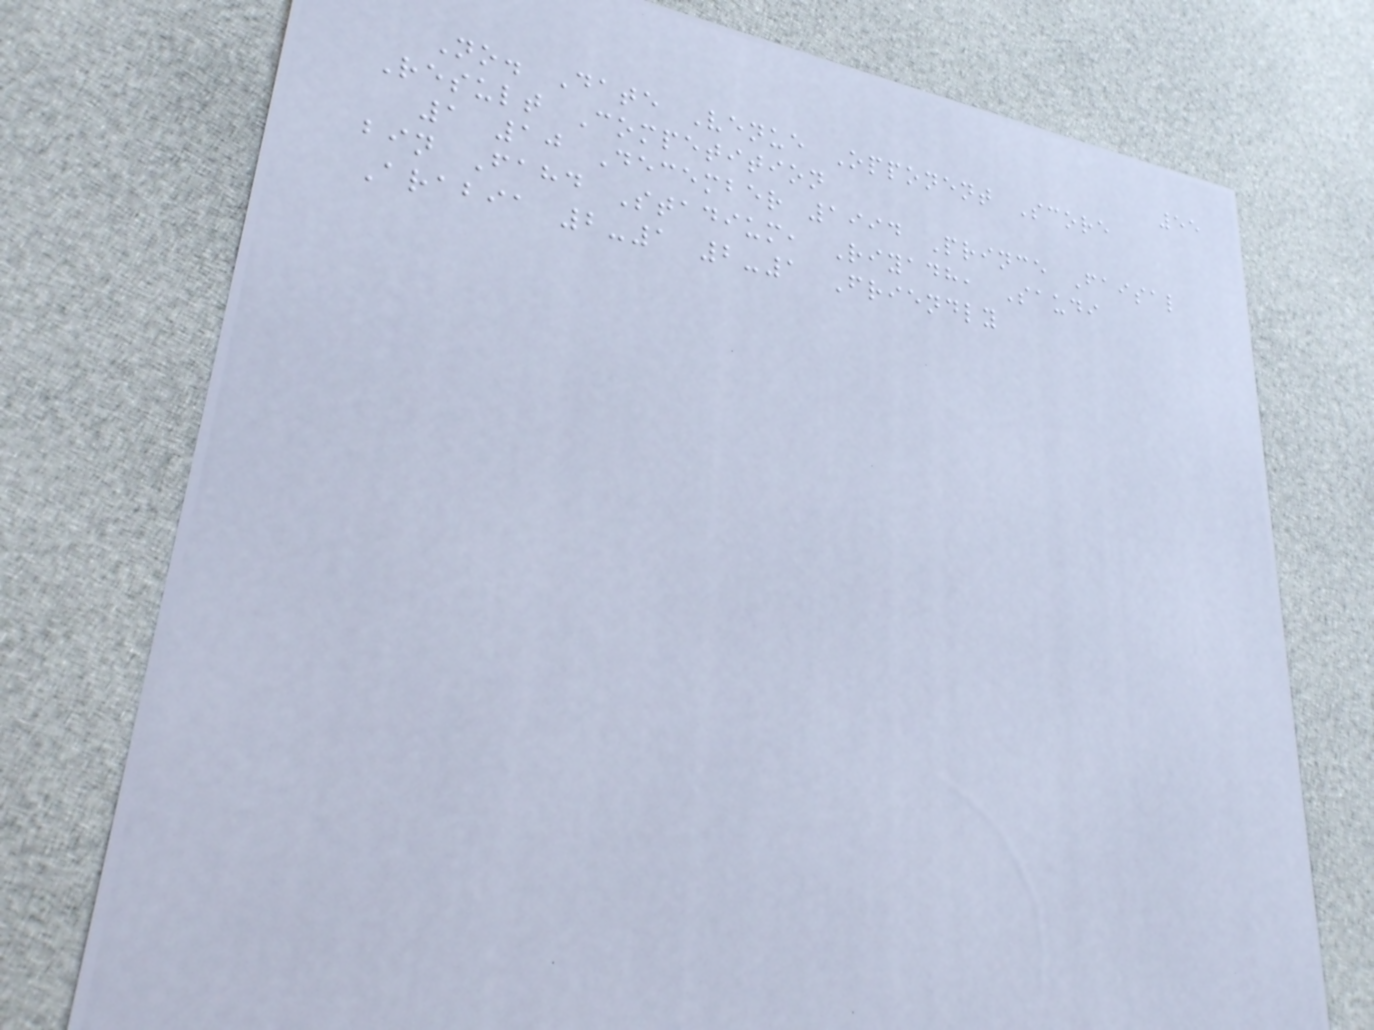55
No. Date Venue Opponent Score
Result Competition
1 10 December 1994 Prince Faisal
bin Fahd Stadium, Riyadh, Saudi
Arabia 2-1 2-1 Friendly
